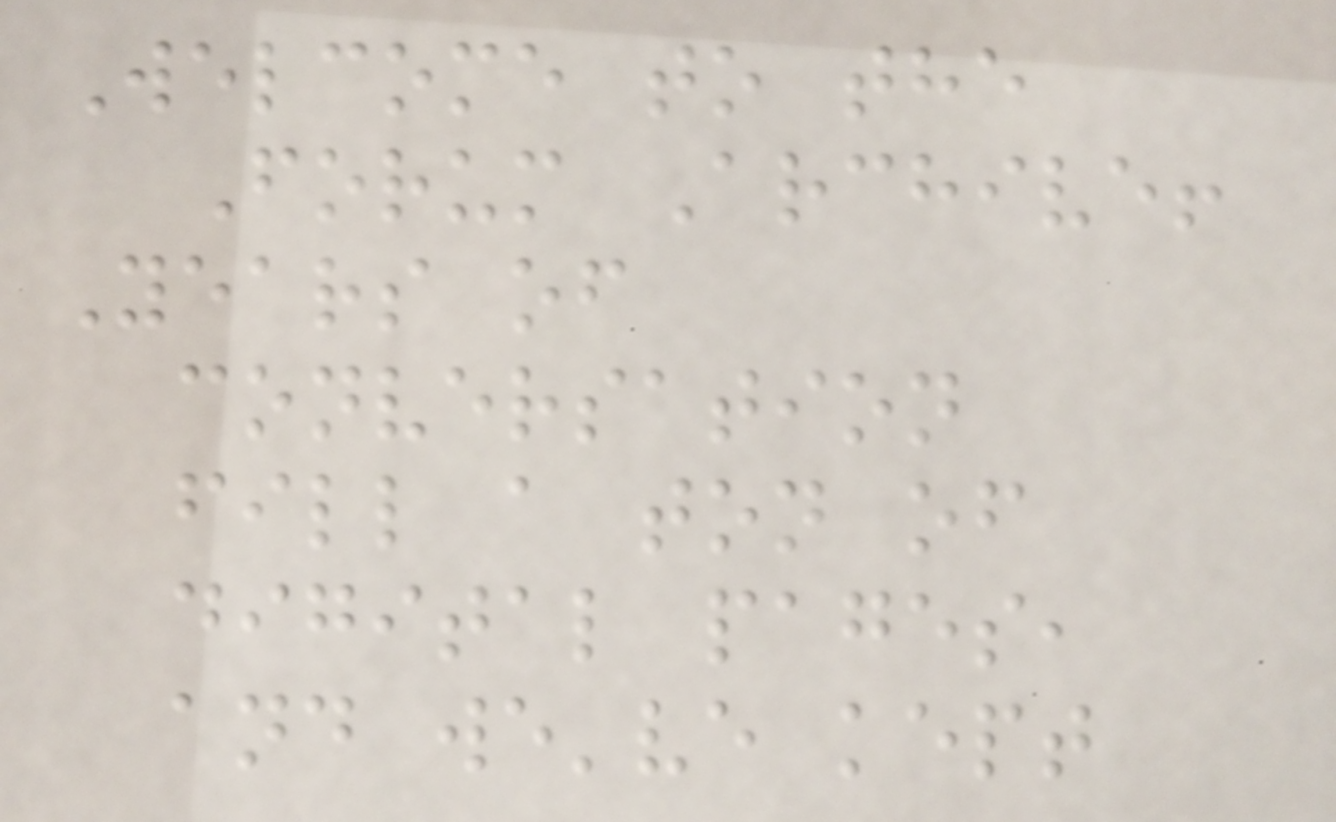Welcome to the
Forum Archive!
Years of
conversation
fill a ton of
digital pages,
and we've kept
